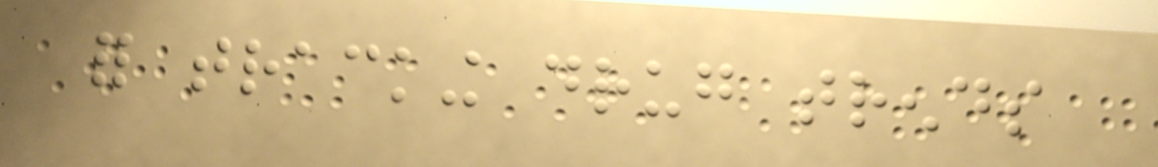for tracking drug trends
